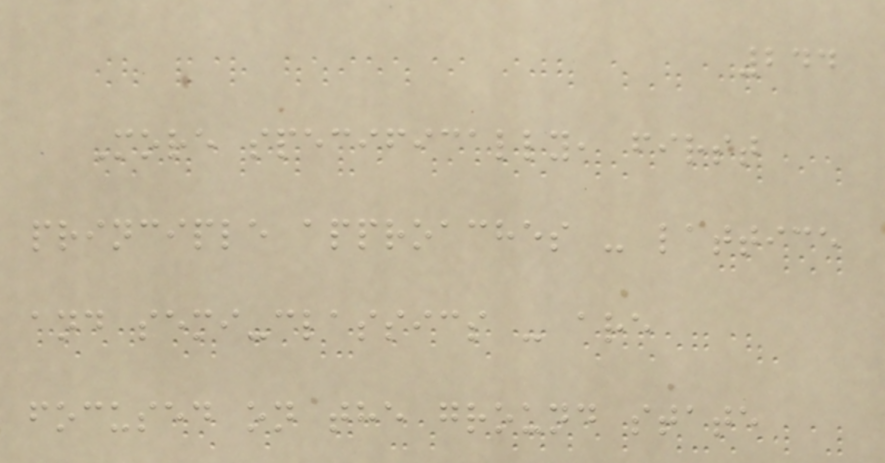244
More specifically, first
principle approaches - lattice
and semi-classics - are
focused on the ground state
